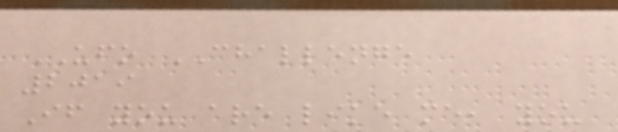UFO CHALLENGE
2019
If you are like me, you
